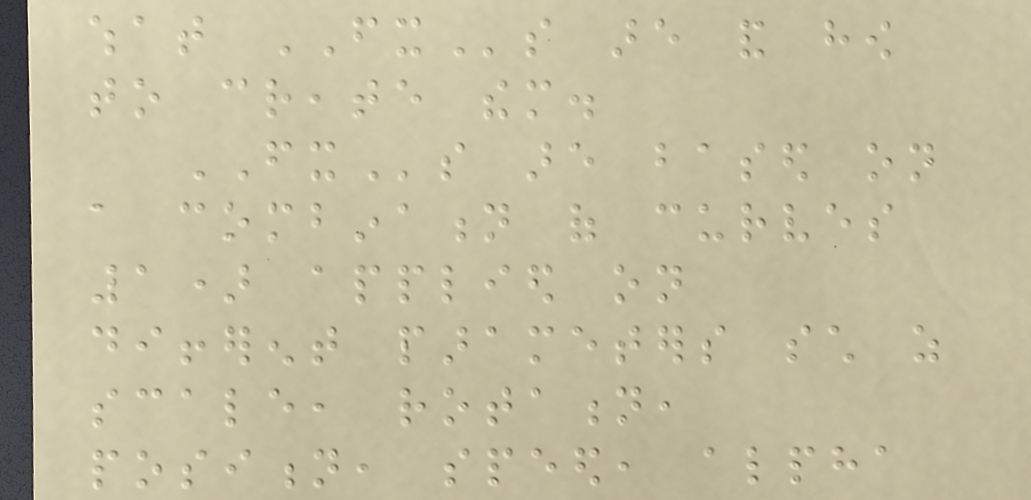what FXs are and how
to create them.
FXs are based on
a combination of curves
1) applied on
different parameters such as
scale, rotation,
position, speed, alpha
